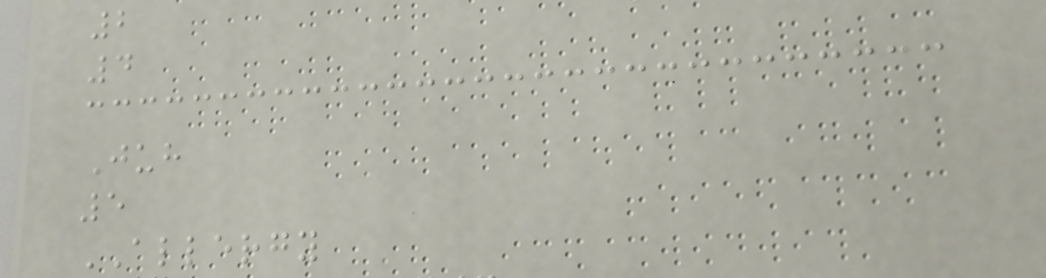2
4
Juh
5
ALLERGY
